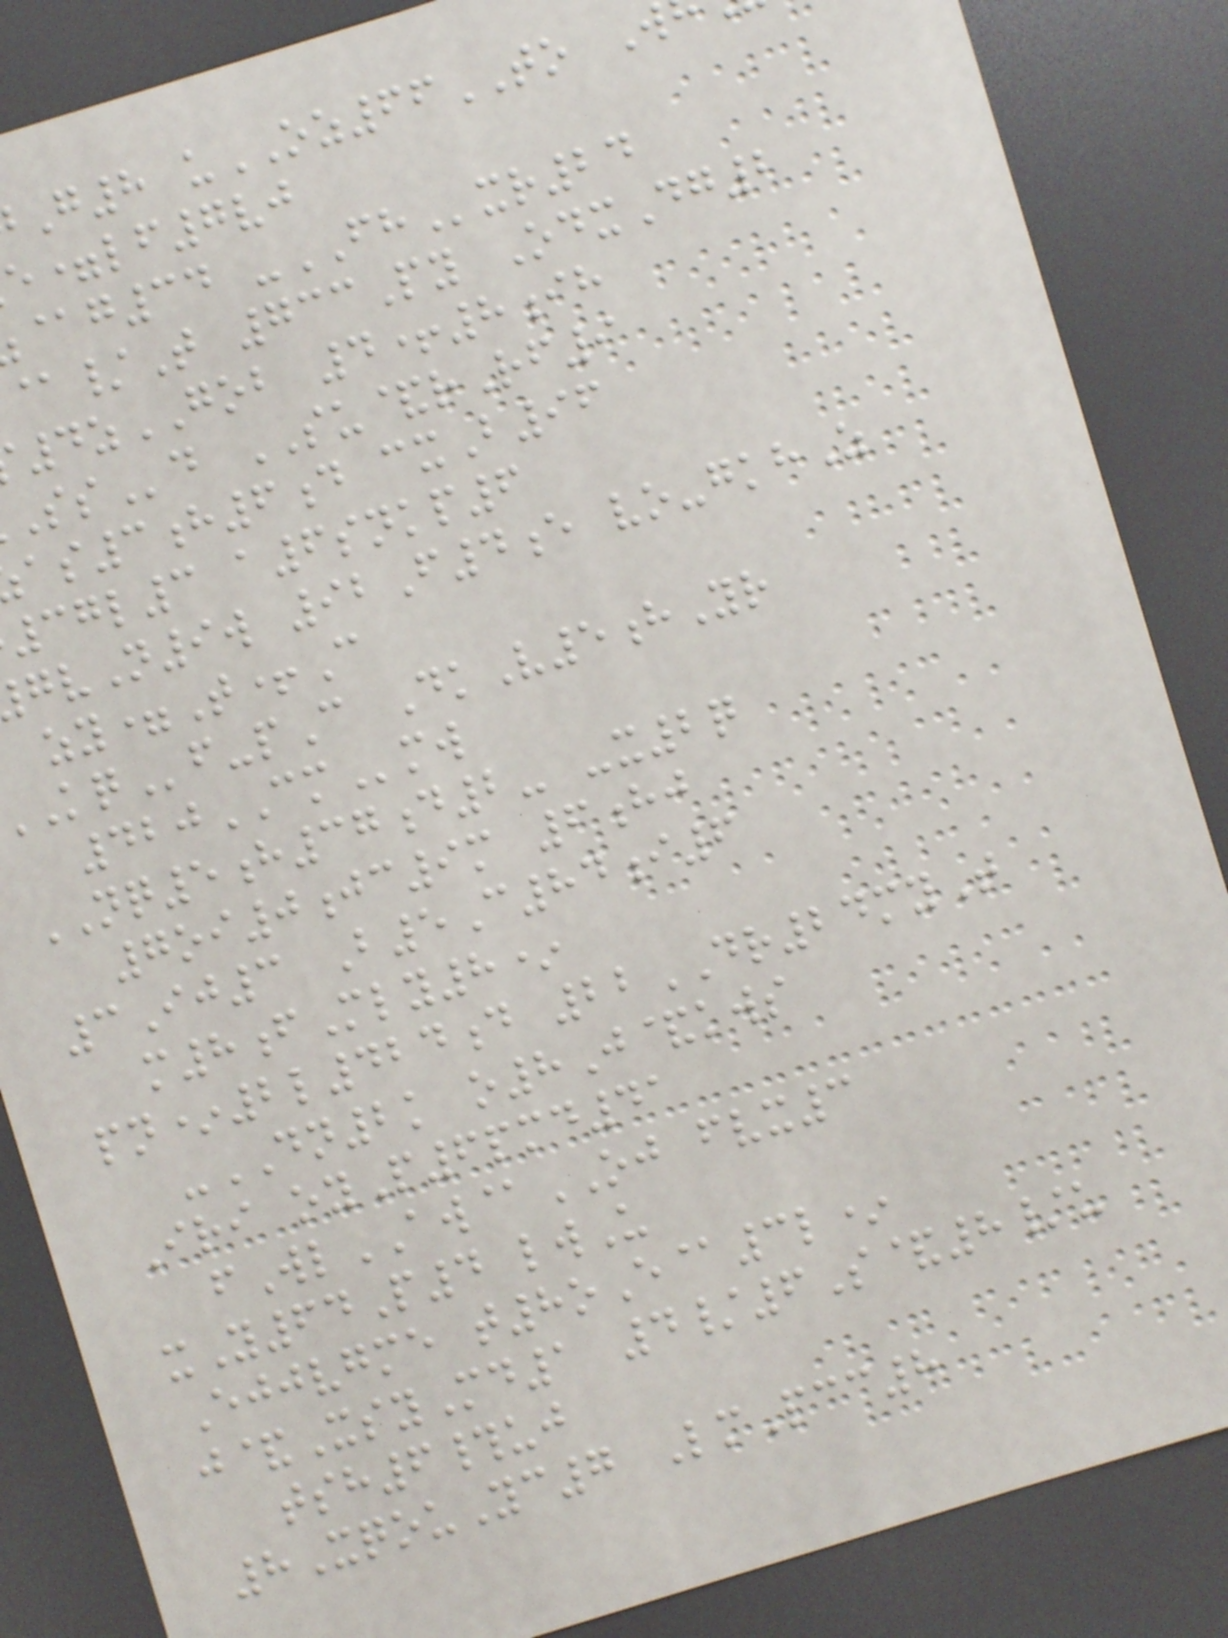G8 uOZ66TO W
e=lf7vj
@g34 -FHxr24
@/T 733Py OdxDg2
4zGOB 4+8ih
d SU&rRf9
as3h6d cxB96
37l3 a6snkp6
vN9w 92F4e vo-gkhZ
zy=T+C
f-pC DkV5hYr
420CMmw
NQ5h37d2- -x2q
7oi0jc9m 6hj
3Ij3 B5C84i6
m8fMly8*
pn*2l424d 22DR24myT
-DN2k o8J&kws
Iri oyP6pmd41
fWlAW@OJ fvx3
xY64P4 lwU
Ejjvgme t8oE@3l*
j&XsyMd1 4/6S&8/u
tsh6#uj
8XqouYc7 LmPcc8
